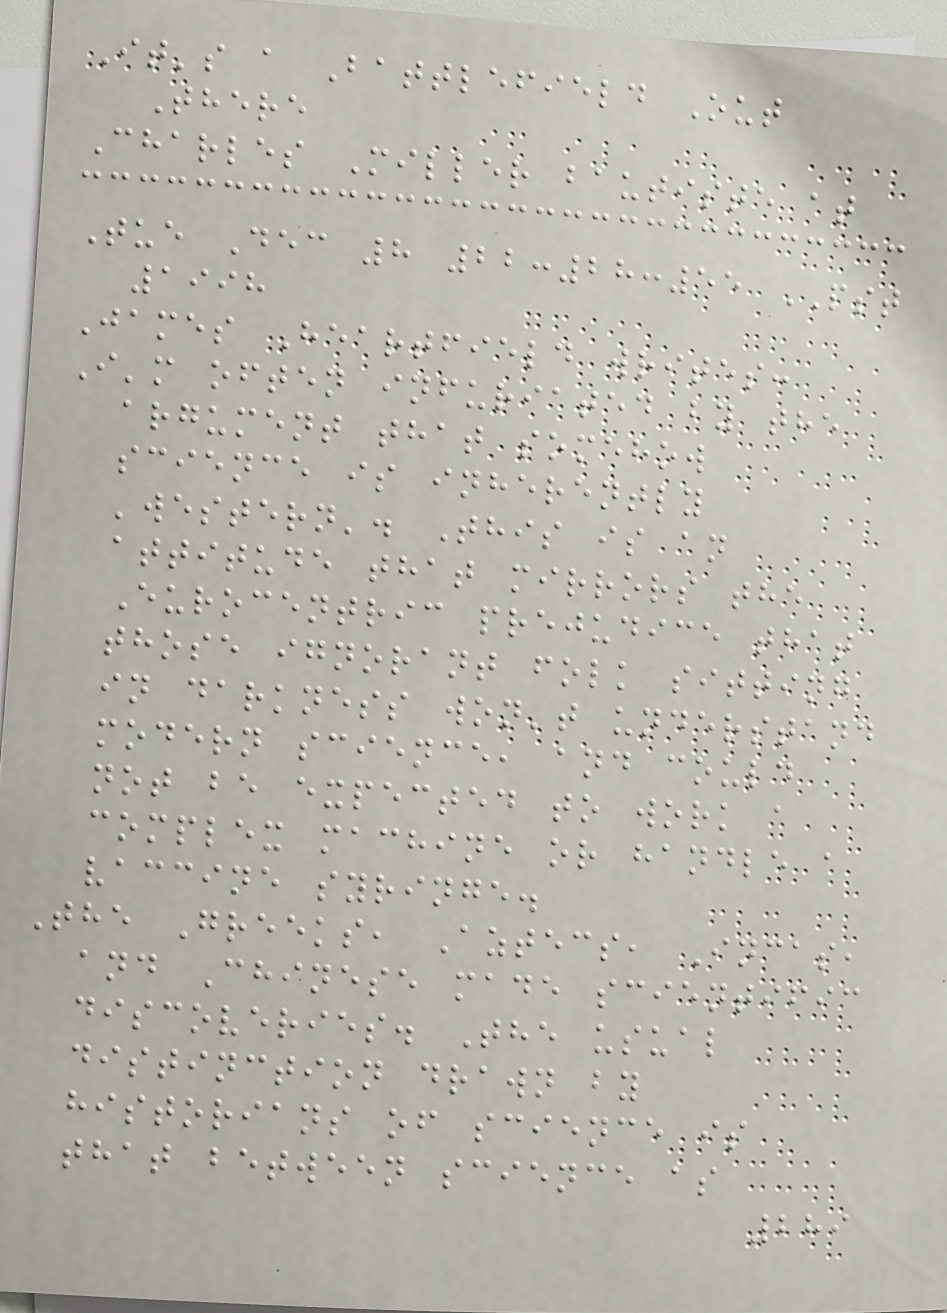It's a Battlefield Out
There
Charles Miller bautiste at
Tue Dec 8 22:28:55 PST
1998
James Heartfield writes:
I'm often infuriated by the
argument that somehow
science is inherently
'western'. This is an
attitude that mirrors the
Eurocentric prejudice that
those ignorant folk sitting
in darkness won't understand
modern science, and could
not be expected to work a
complex machine or handle a
vaccine syringe.
The Greeks, Aztecs, Incas,
and Chinese made scientific
discoveries. The usual
distinction drawn by
historians of science is
that between science as
289
